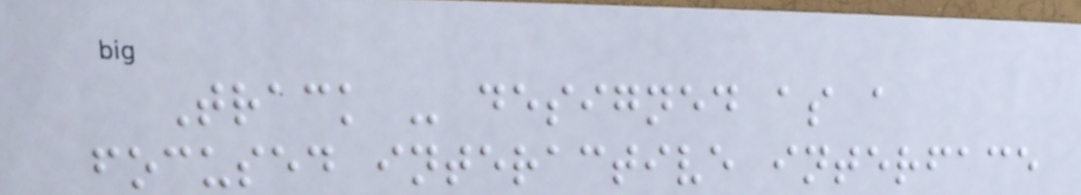Track - designed as a
focused interactive interface
